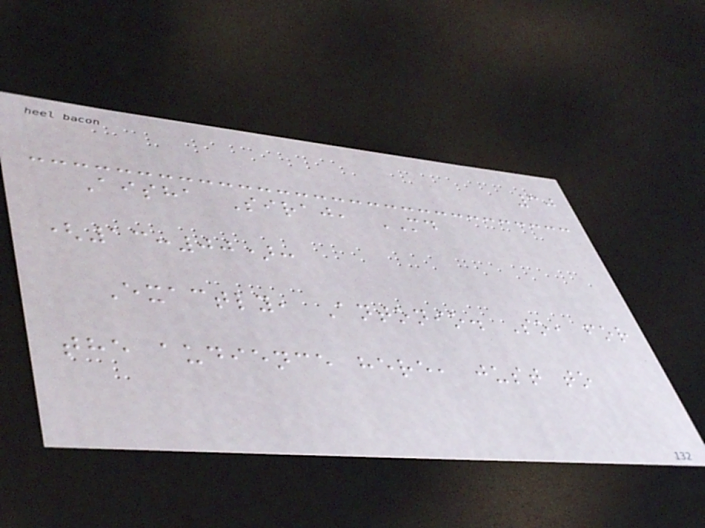30
Aisha Siraj, MD
(13:00):
Exactly, Antonio. So, for
the audience here, just to
